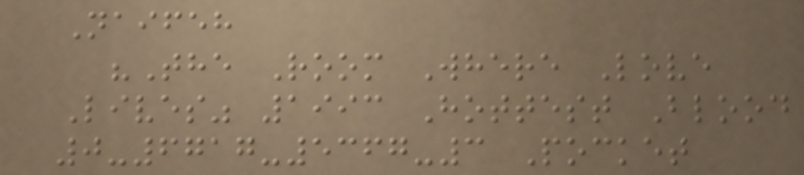Naifeh
"The Room Where Love
Lives" 1993 Hottest Blood
0-6717-5367-3 Pocket
